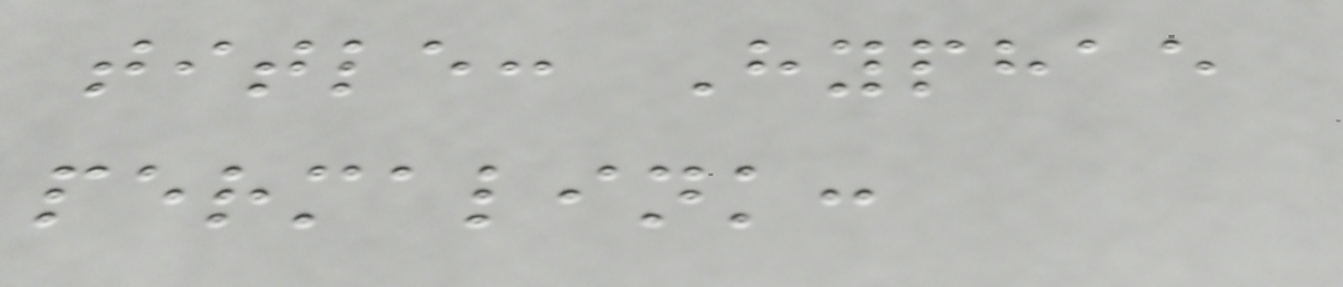title: Hyphae
permalink:
